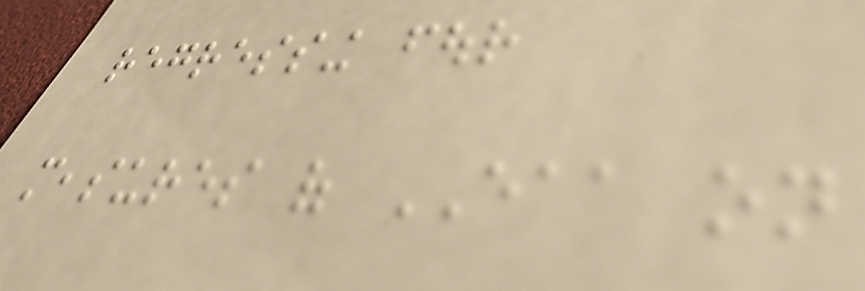regressing four
measures of EAA on
